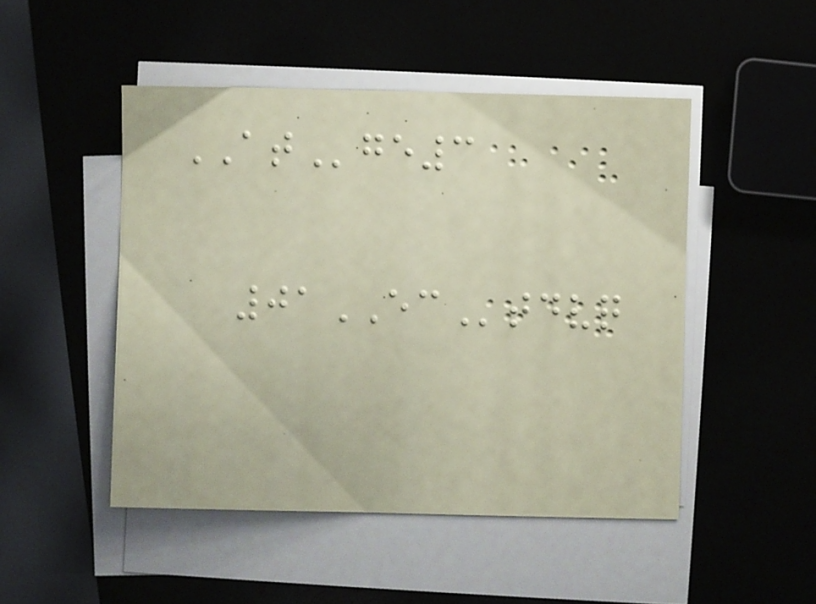ATge3
01ECtdvq
